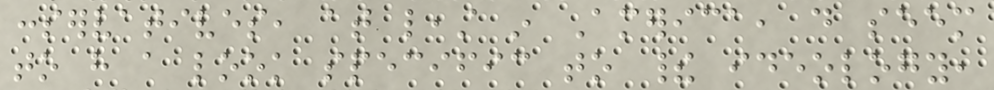conservatives, at least in America, do seem
to have a look specific to their ideology,
